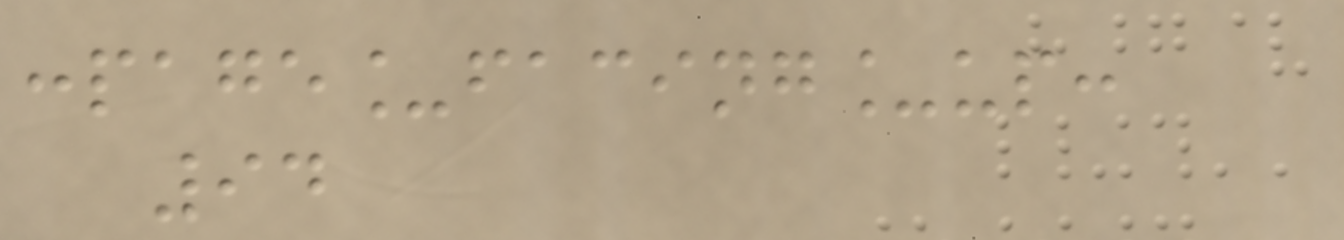:page_facing_up:
94
